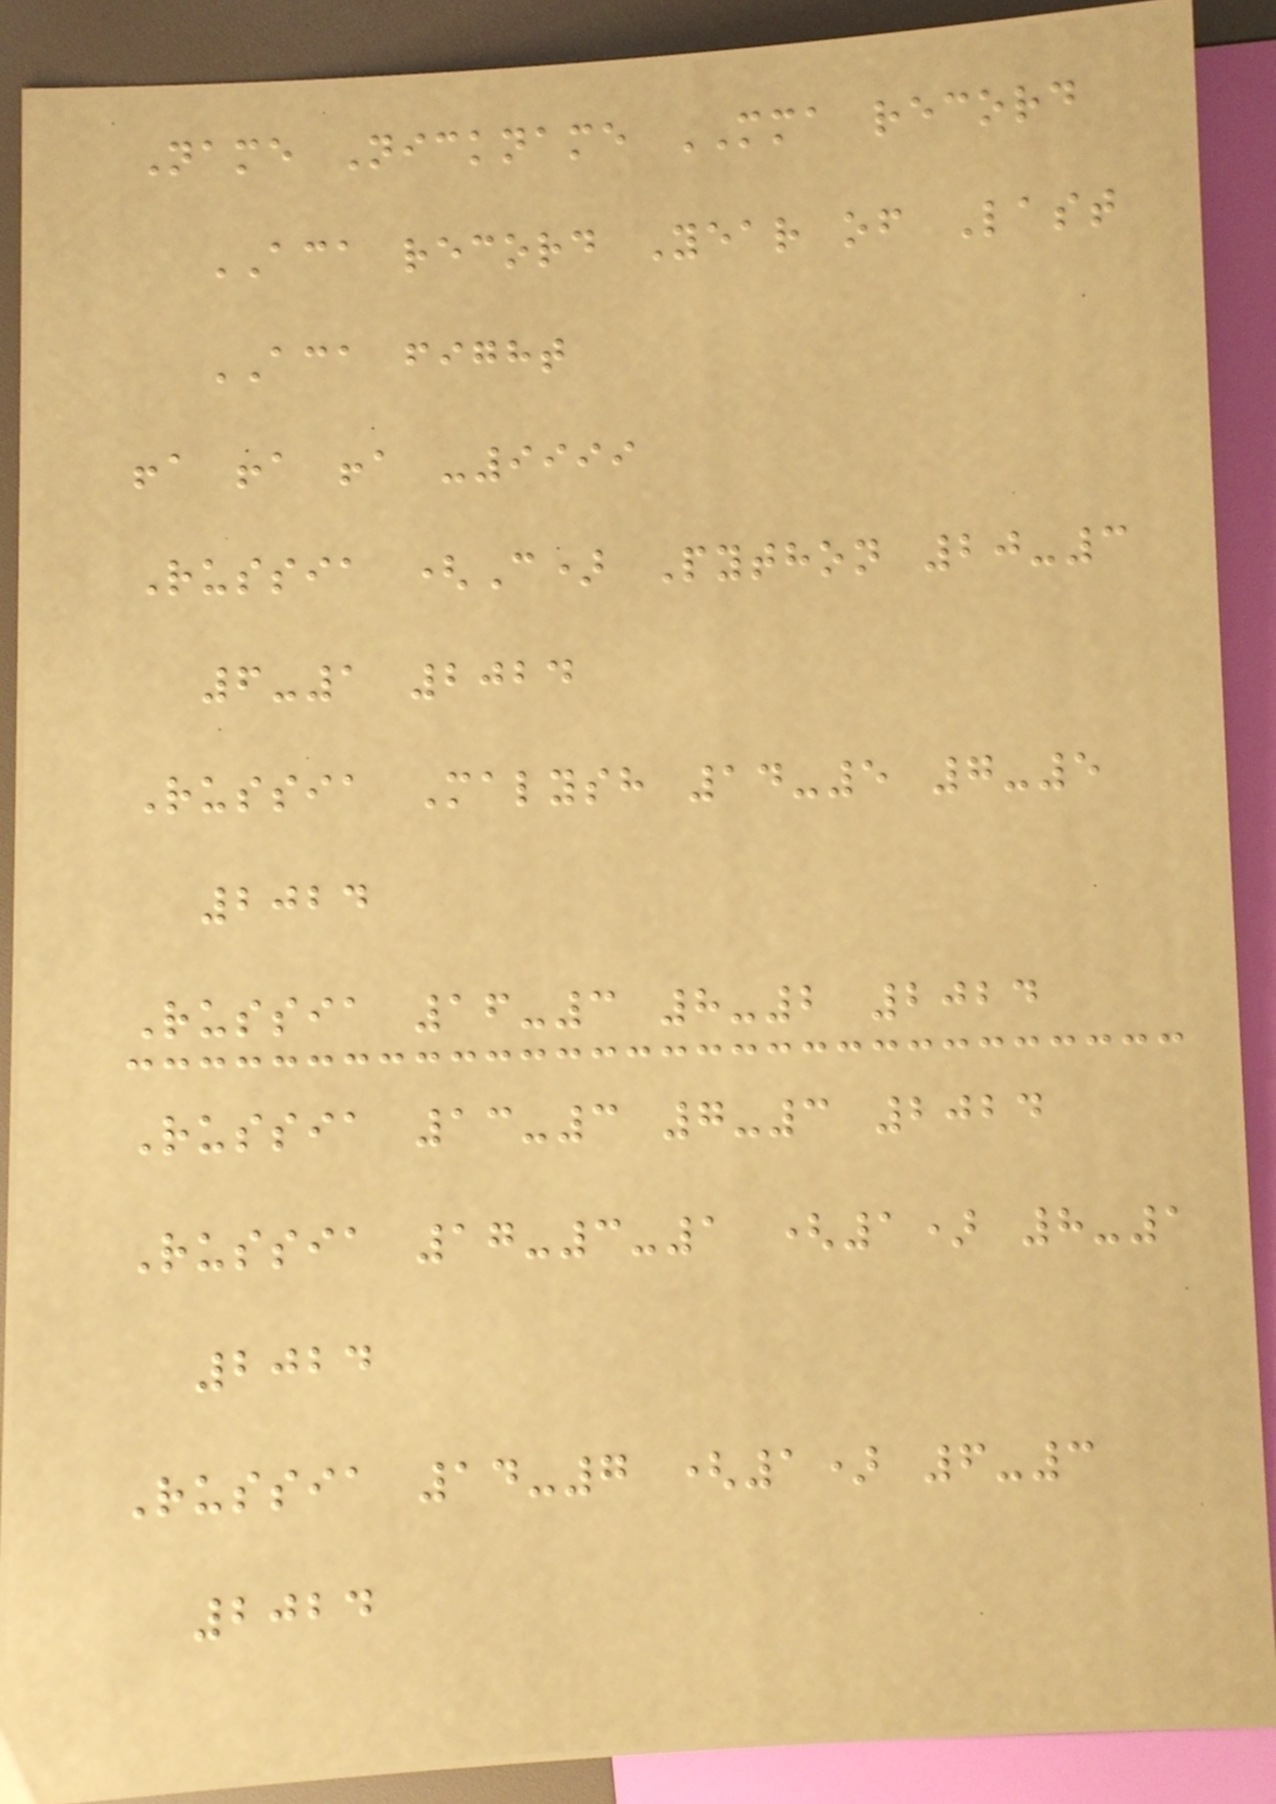Name Nickname MMA record
ACA record Year of Last
ACA fight
!a !a !a -9999
Russia (C) Python 20-3
6-1 2024
Russia Malysh 14-5 7-5
2024
Russia 16-3 8-2 2024
Russia 13-3 7-3 2024
Russia 17-3-1 (1) 8-1
2024
Russia 14-7 (1) 6-3
2024
